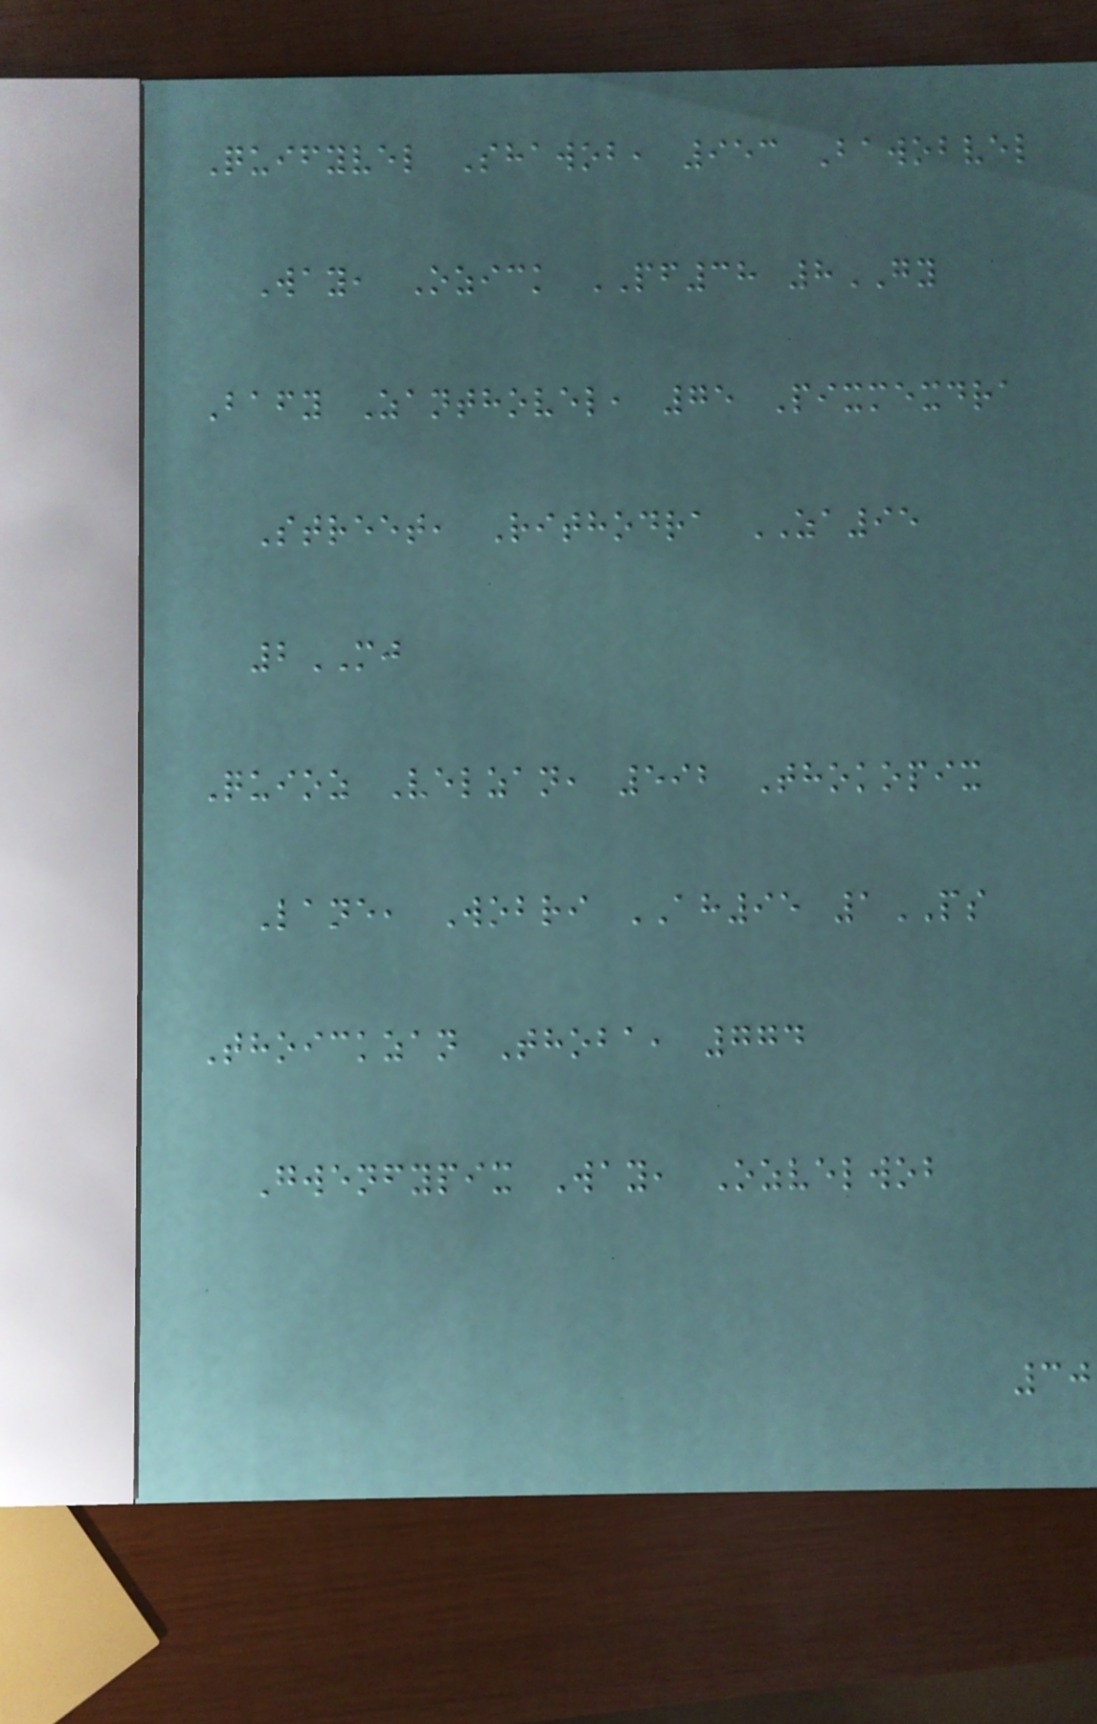Quifyvel Shawob, 953 Bawobvel
Way, Ozick PF38 8GY
Bafy Zanthovel, 75 Pixmexdra
Street, Rithodra ZA95
2MJ
Quioz Velzan, 592 Thokopix
Lane, Wobri AH95 1PS
Thoickzan Thoba, 774
Gwenfypix Way, Ozvelwob
30
